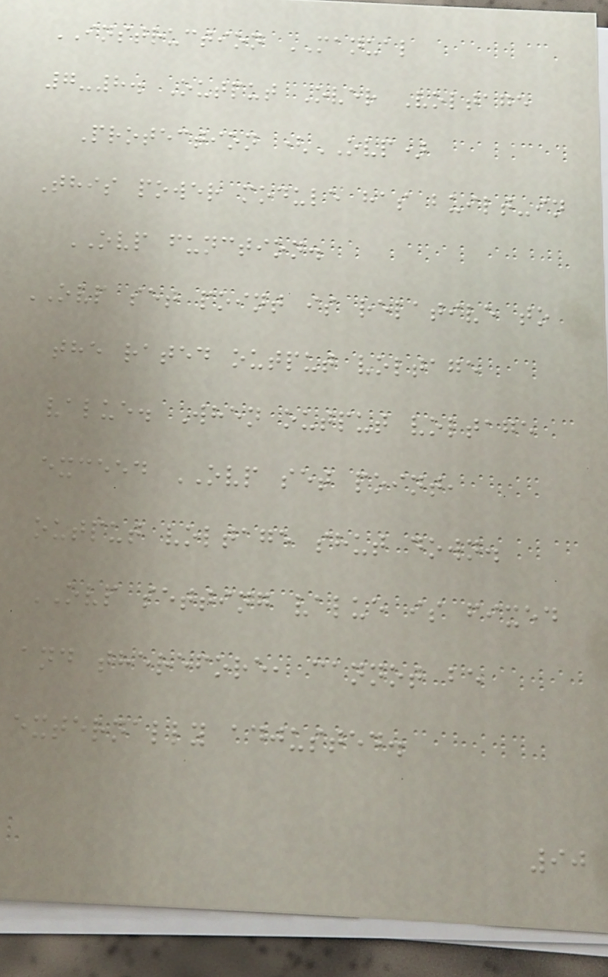INSTRUCTION MANUAL
7-8. Output Over Voltage
Protection (OVP)
This power module has built-in
OVP function.
OVP set point is relative to
the rated output voltage
value. When output voltage
exceed OVP set point,
output voltage shut down.
OVP setting value is fixed
and therefore, cannot be
externally adjusted.
90
